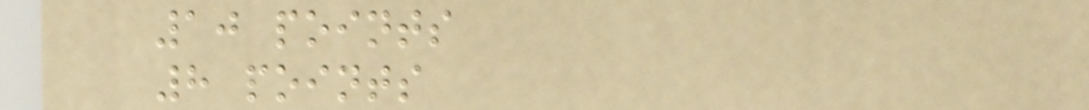10 points
8 points
